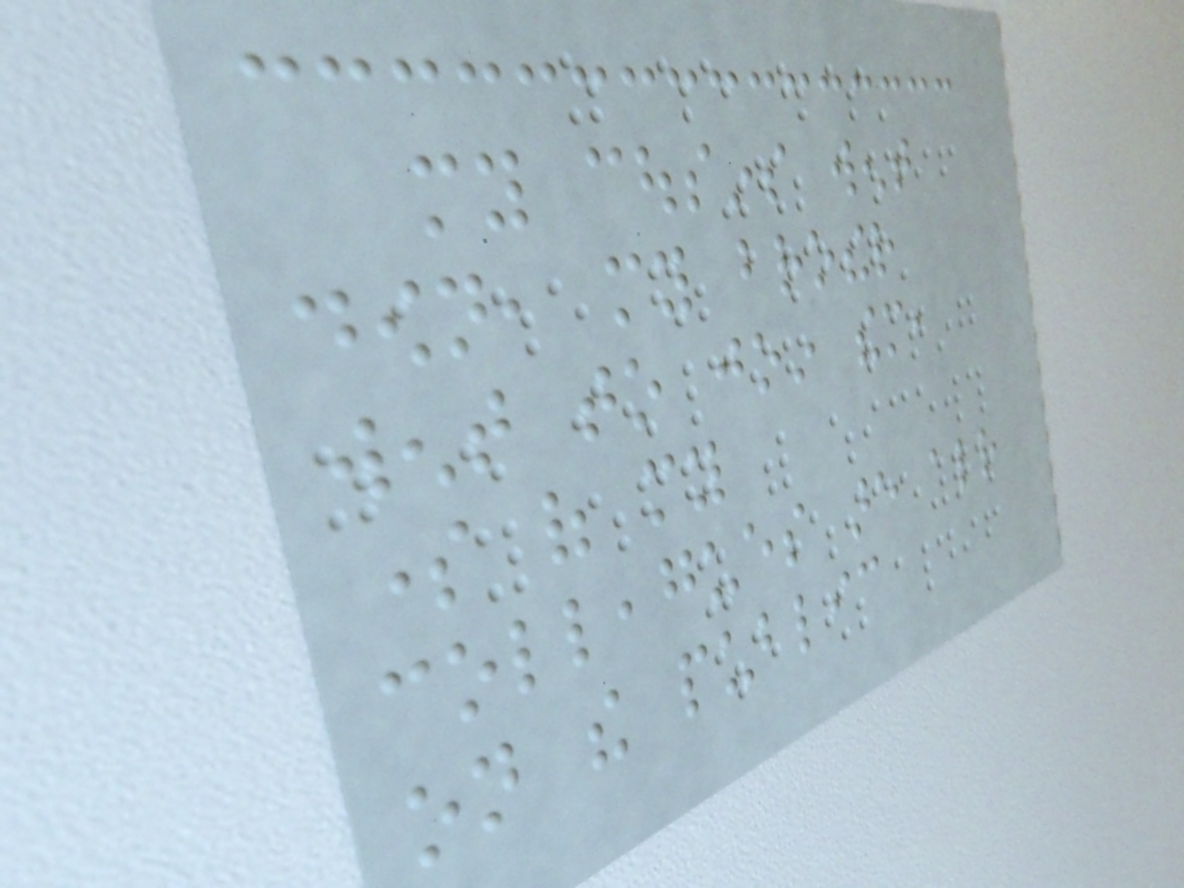my cousins went
down, my brother
went to join them,
some of my
colleagues are already
on the public
